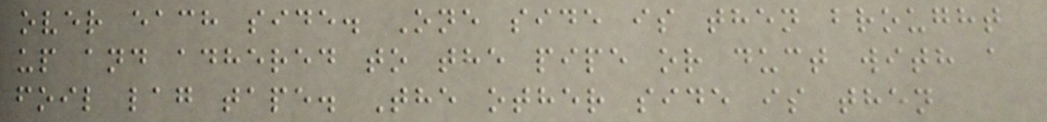over each side. One side is then brought
up and adhered to the pipe or duct with a
foil lag tape. The other side is then
